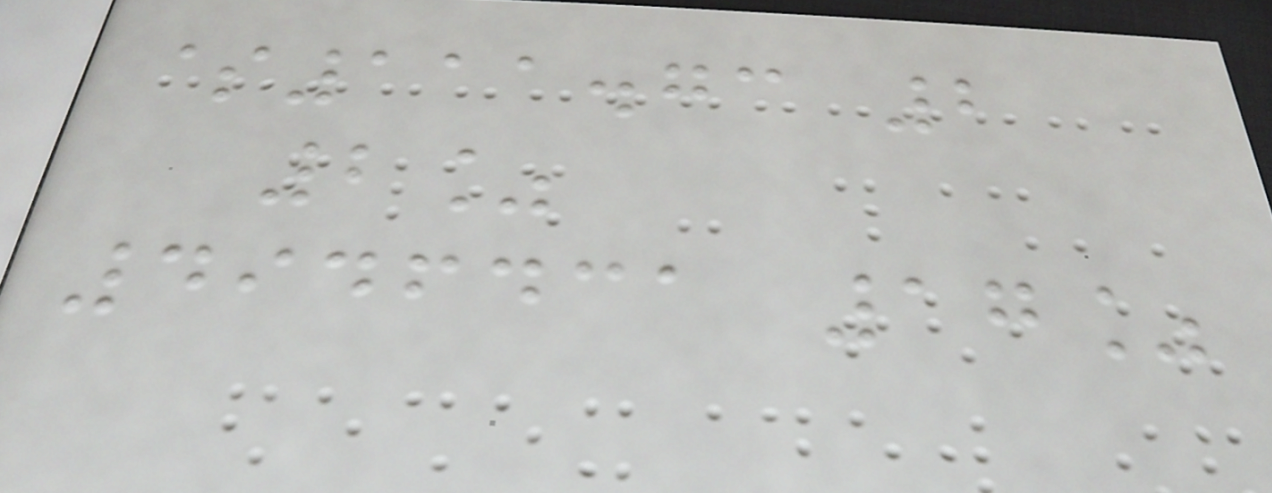$111.73 2
2%
4946431 17%
